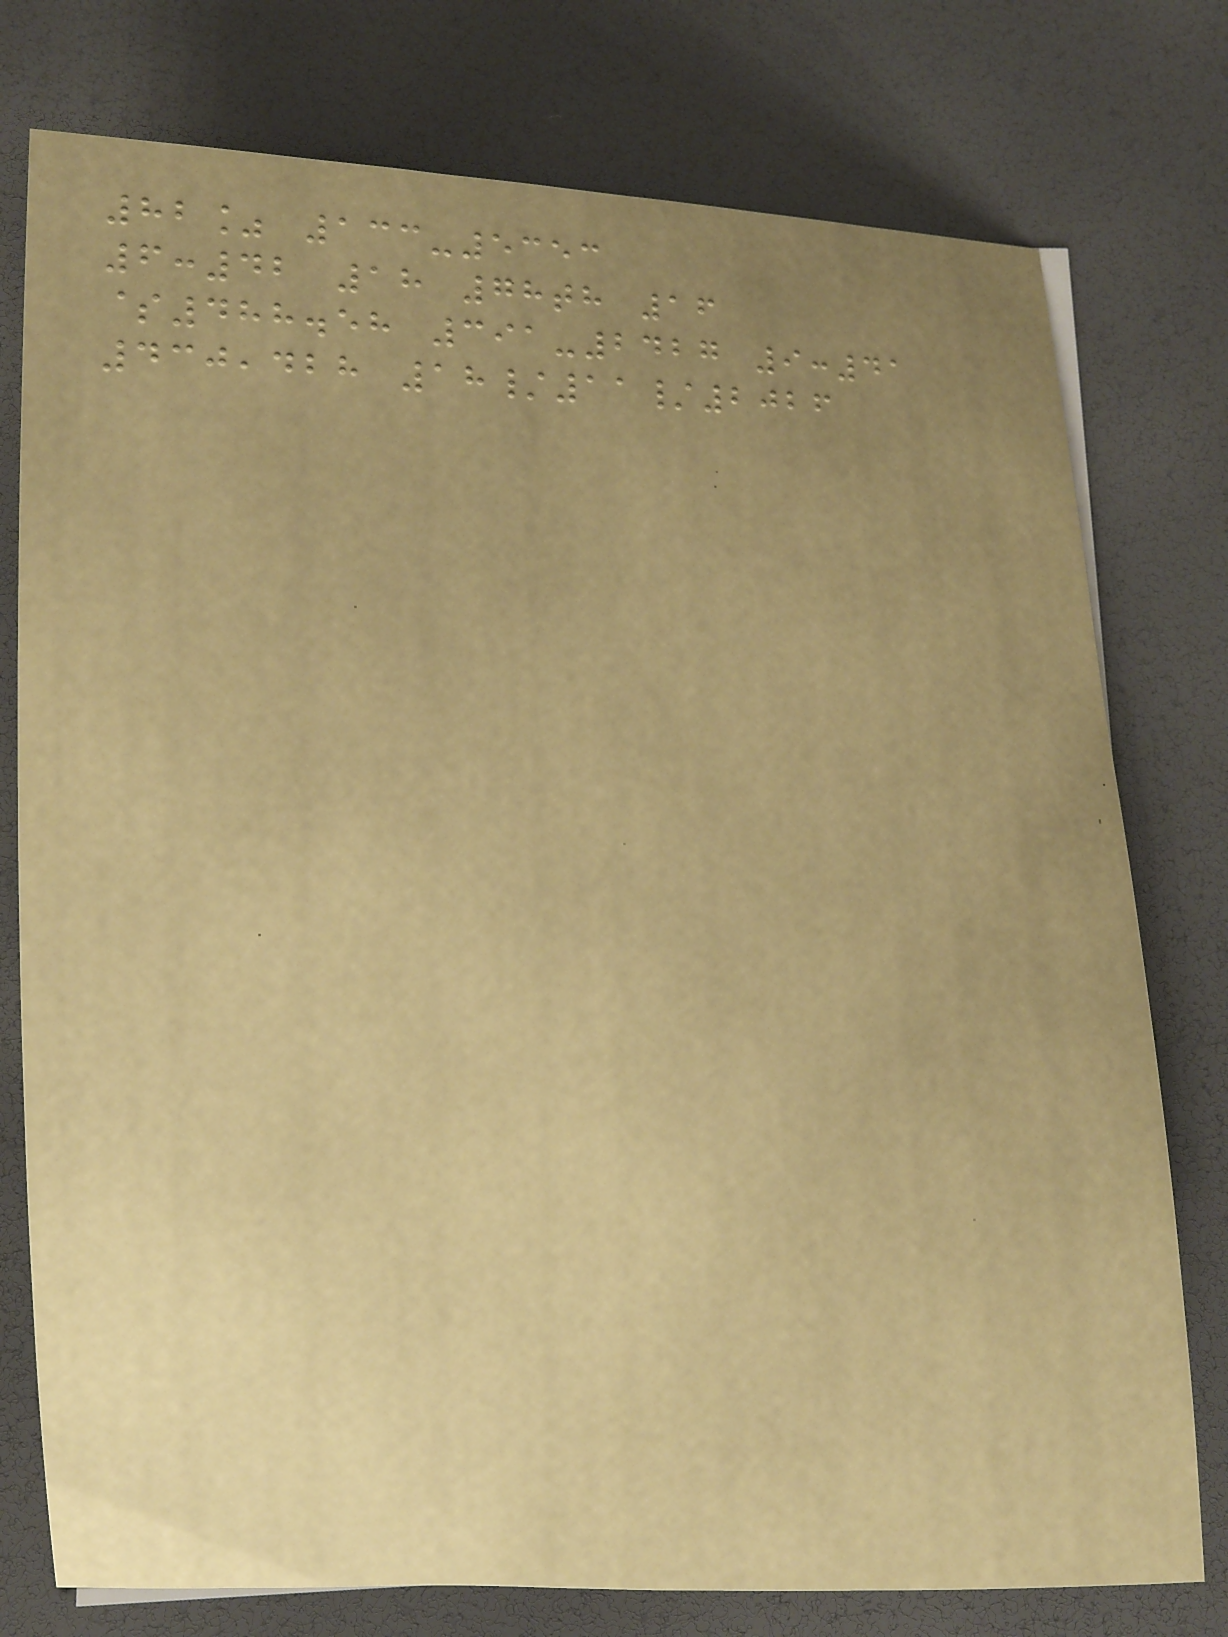82% 133-5353
6:42 18 78th 16
$488.58 391-2427 9:41
430,428 18/11/2026
